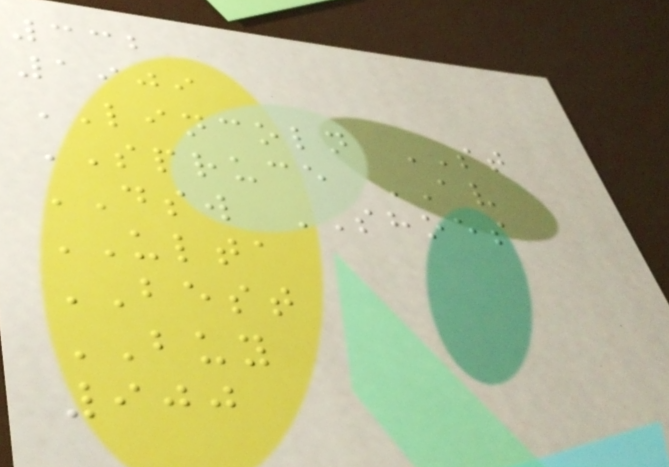332
1909
LINCOLN ST
SPRUCE AV
DSW SHOES
ULTA
BEST
BUY
900
